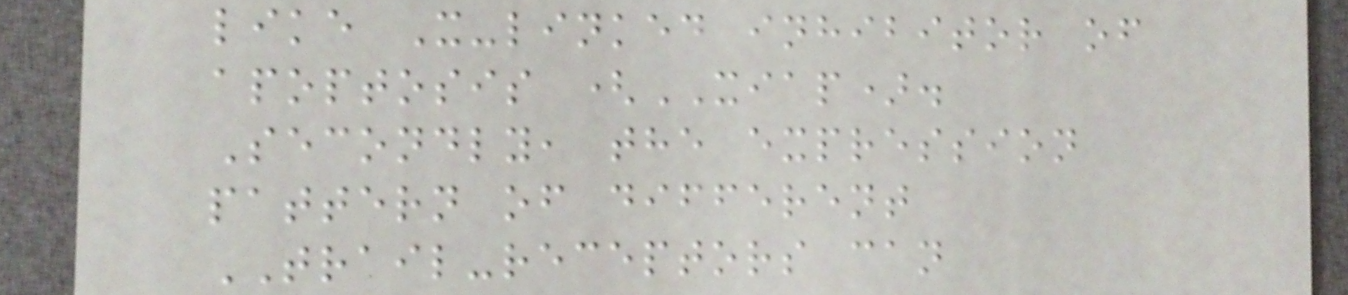like X-linked inhibitor of
apoptosis (XIAP).
Secondly, the expression
pattern of different
TRAIL-receptors can
